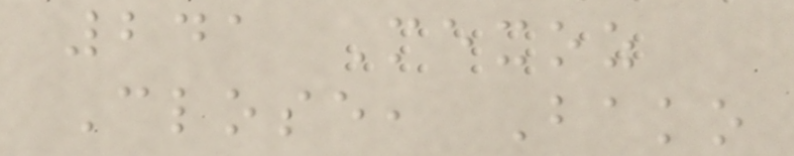241 Mexoz
Close, Bako
